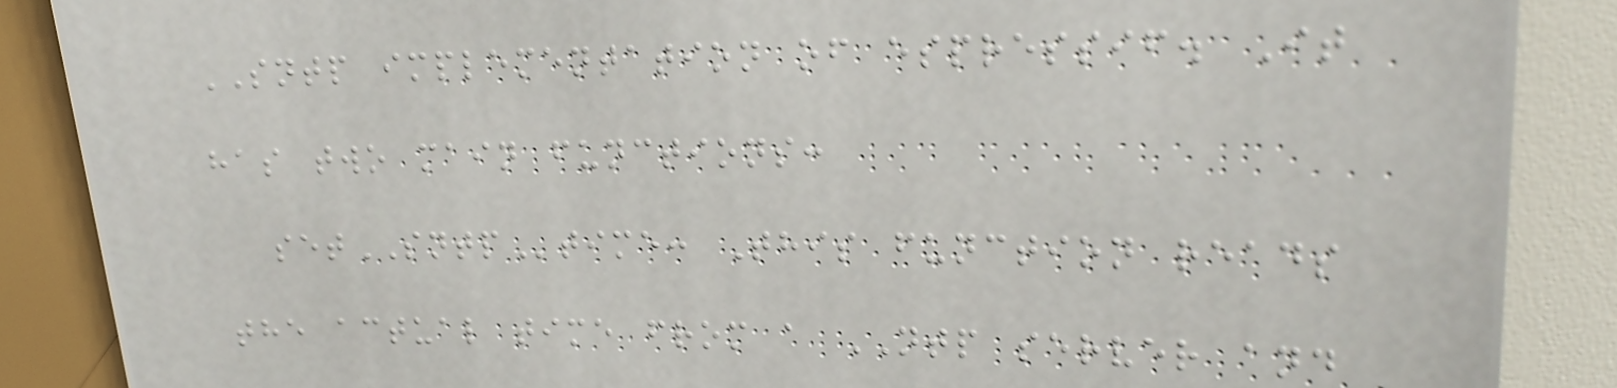SNTP implementation of espressif. It
has two main functions:
setSNTPtime: This function reads
the actual time from a NTP server and
